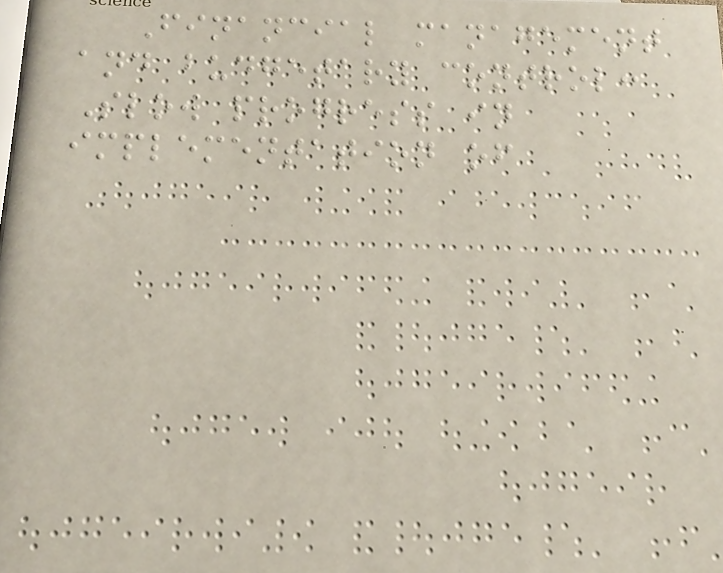Financial management
and budgetary control:
Slow progress in
implementation of
